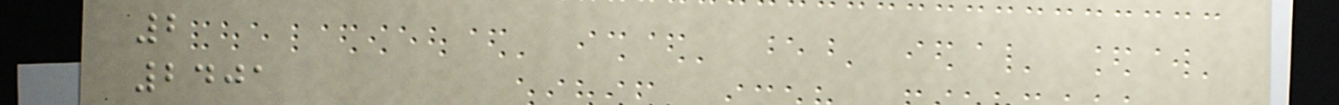2
2401
